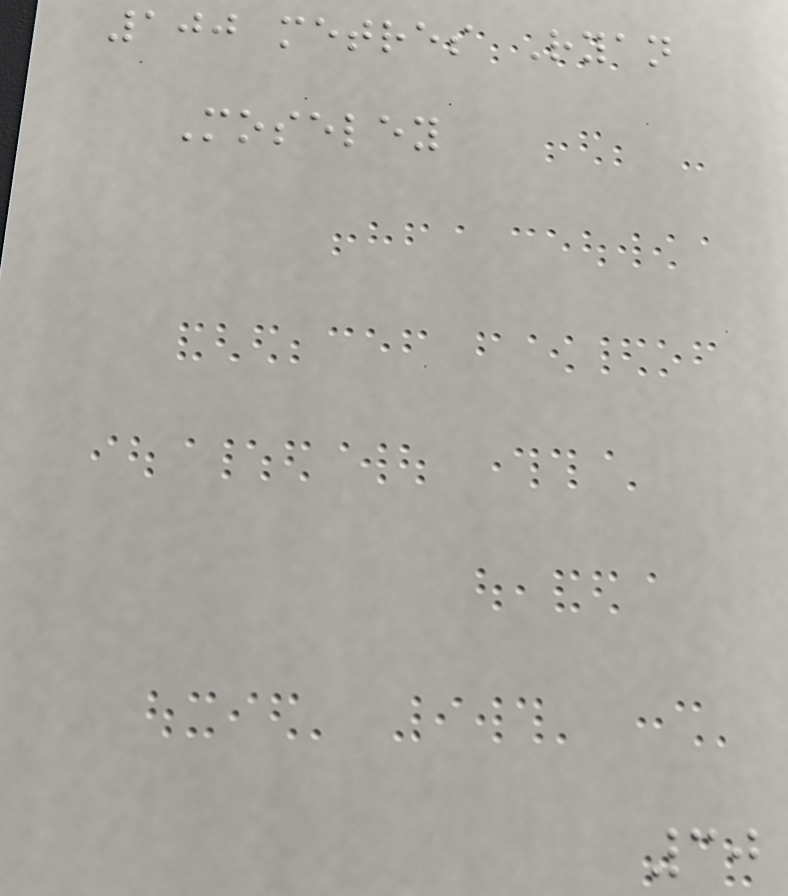100 metres Ryan
Moseley
30
